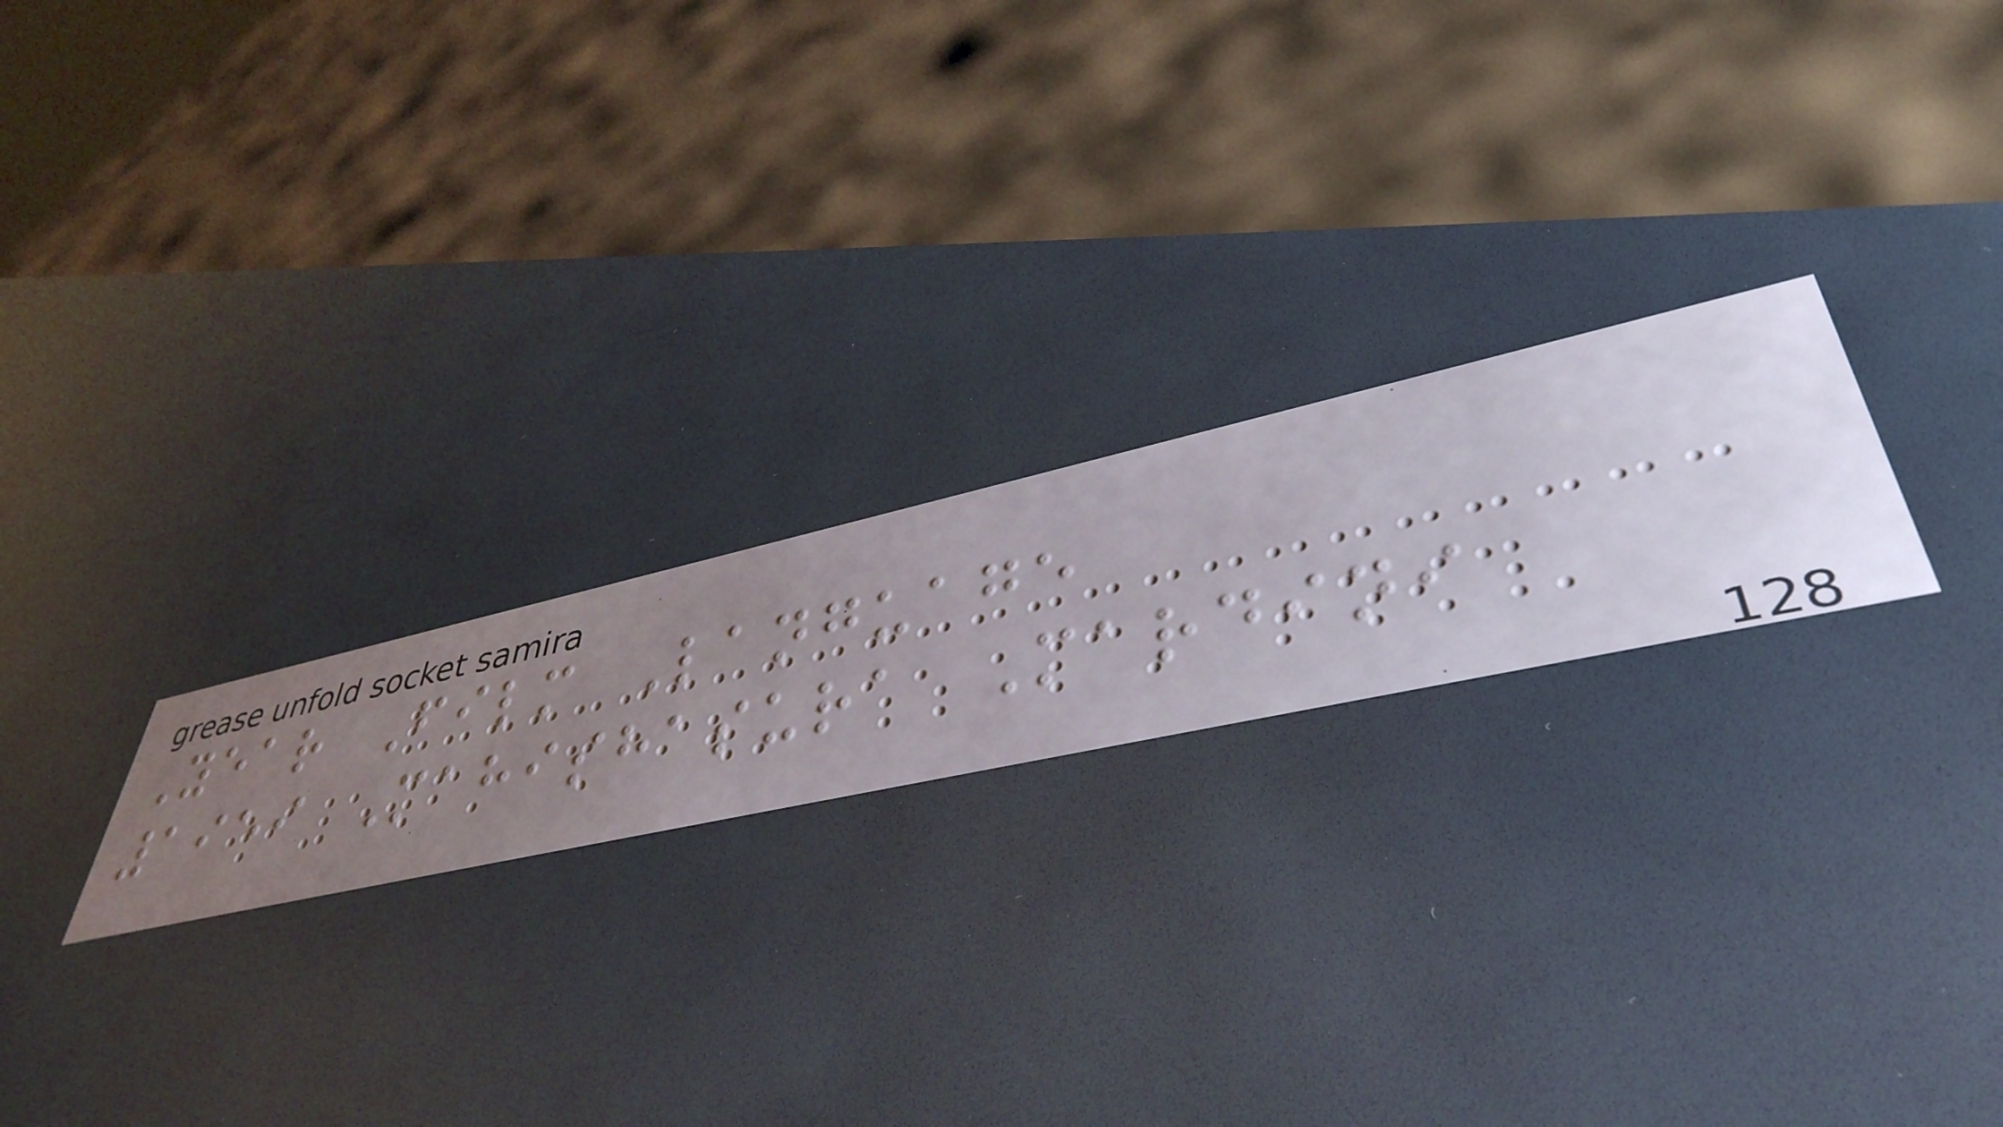Year Film Language
1959 Mahishasura Mardini
